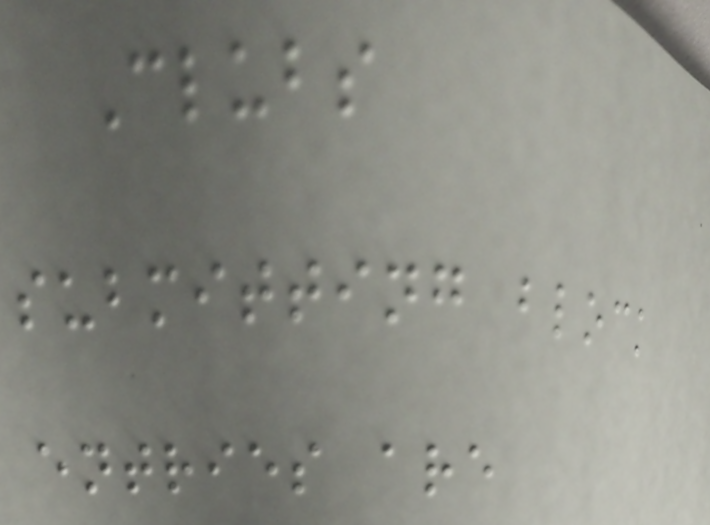Clubs
submitting block
entries are
